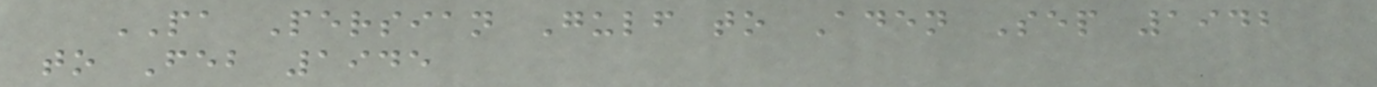PA Persian Gulf to Aden Sep 1942
to Feb 1945
